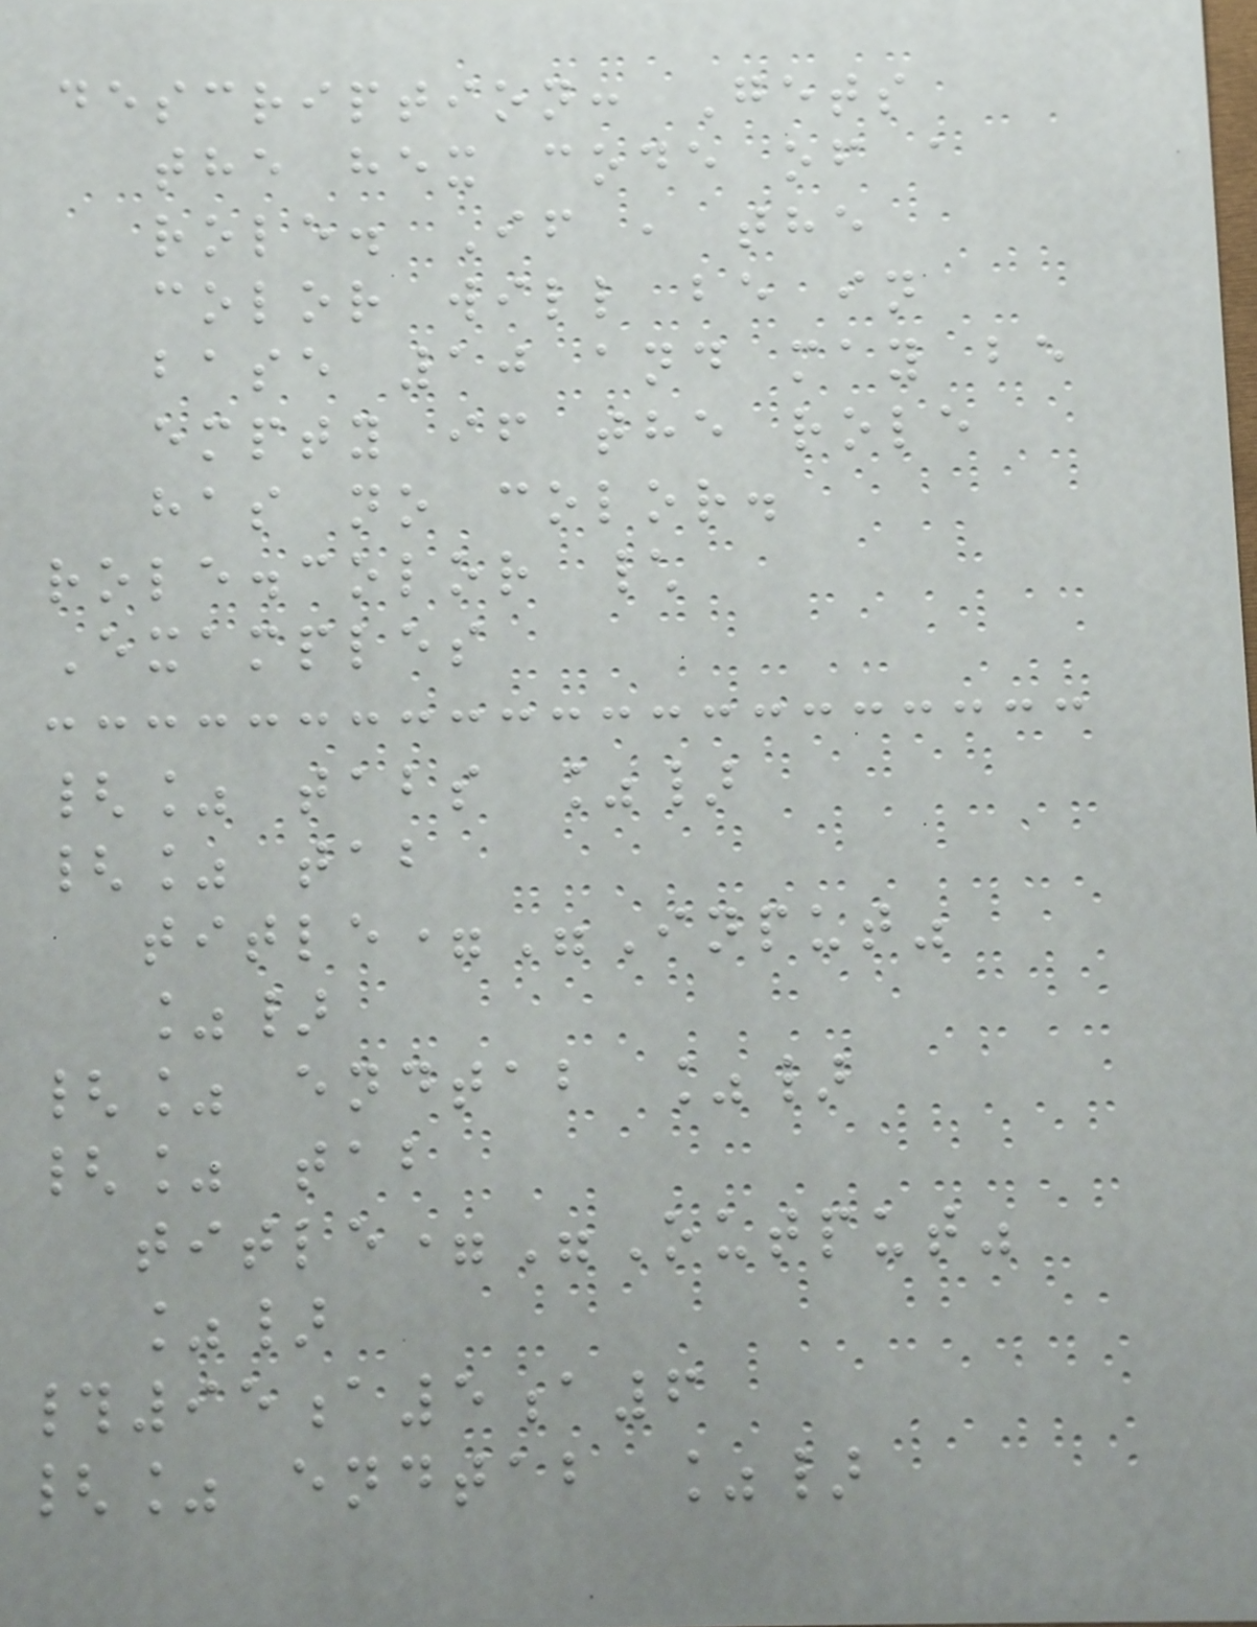description: Gets
the hex code of a
role. If , the
color will be in
base 10 and may be
empty if the role
has no color.
role.color \
Examples
{% tabs %}
{% tab
title="Input"
%}
{% endtab %}
{% tab
title="Output"
%}
#95a5a6
{% endtab %}
